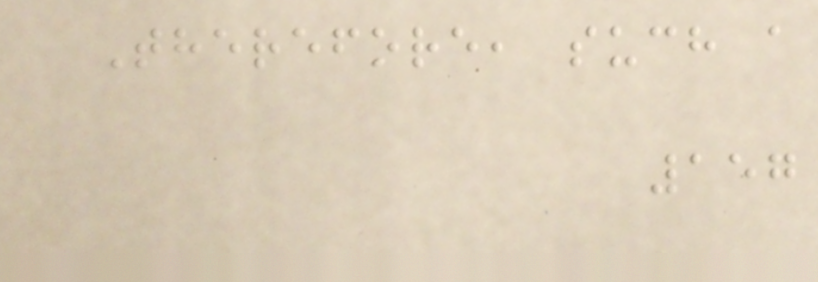Therefore, such a
157
